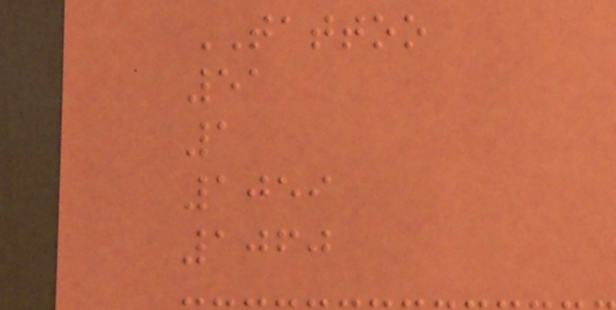TATTOO
51
1
1059
1060
